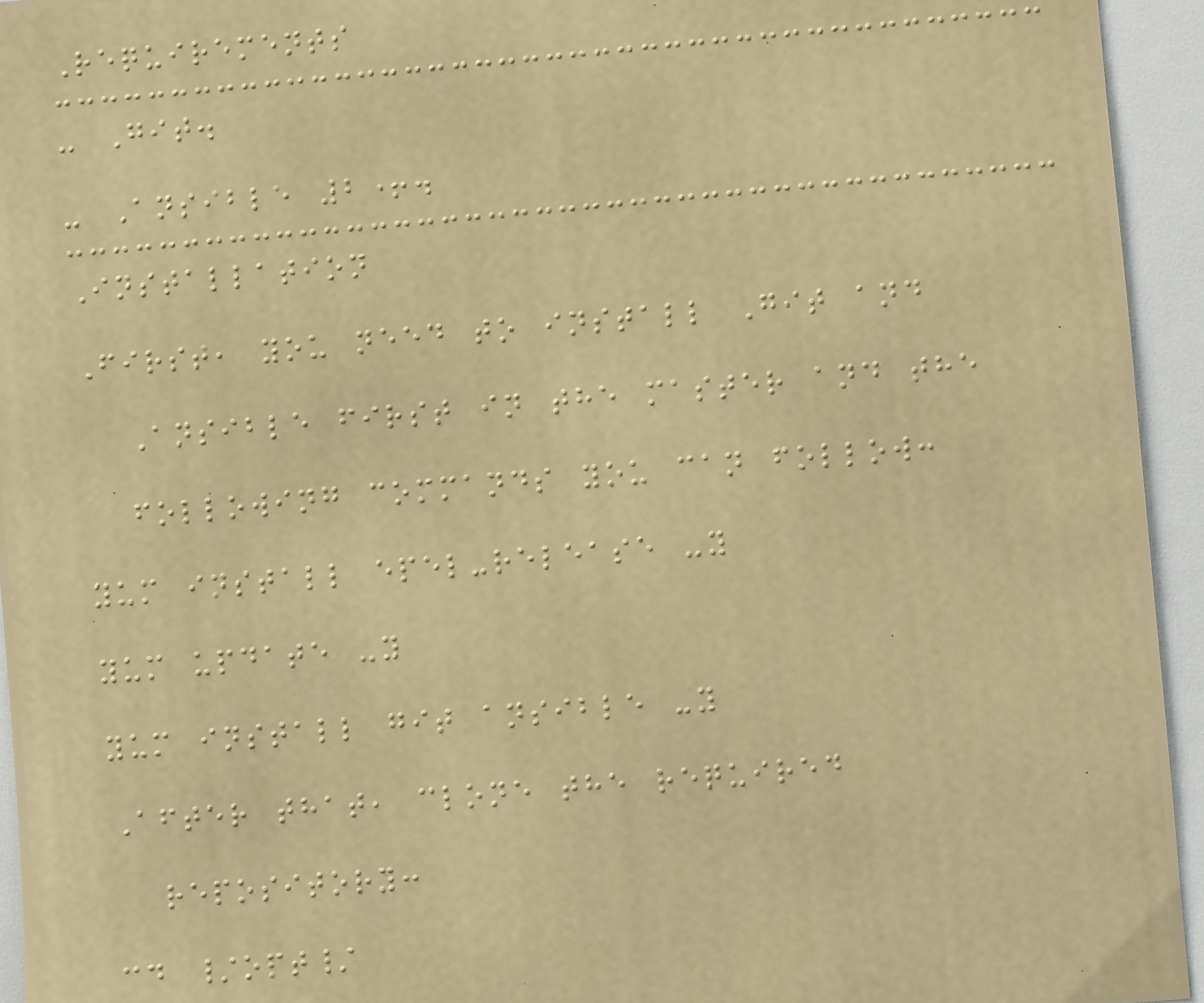Requirements
- Git.
- Ansible 2+.
Installation
First, you need to install Git and
Ansible first in the master and the
following commands you can follow:
yum install epel-release -y
yum update -y
yum install git ansible -y
After that, clone the required
repository:
cd /opt/
